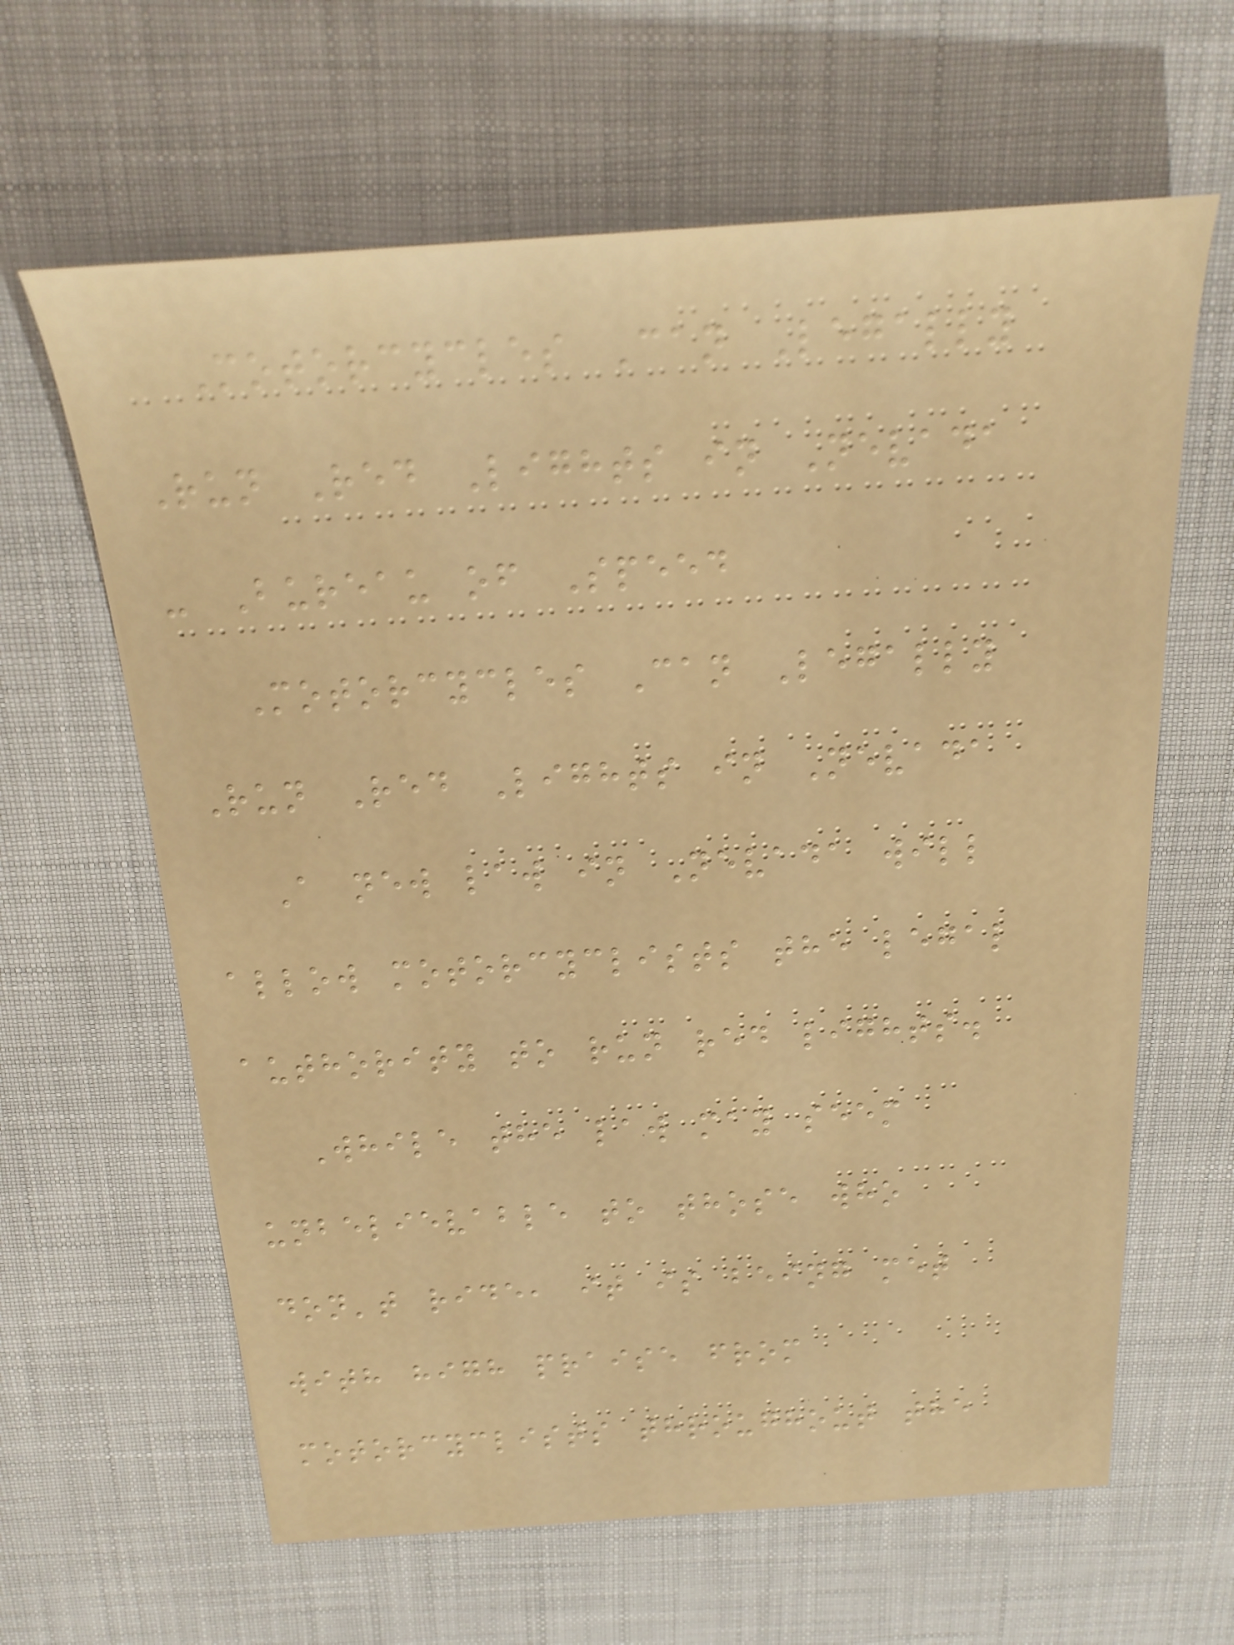Motorcycles Can Legally
Run Red Lights in Nevada
- Bureau of Speed
Motorcycles Can Legally
Run Red Lights in Nevada
A new law in Nevada will
allow motorcyclists the legal
authority to run red lights.
While the law may seem
unbelievable to those who
don't ride, it is being met
with high praise from
motorcyclists throughout the
